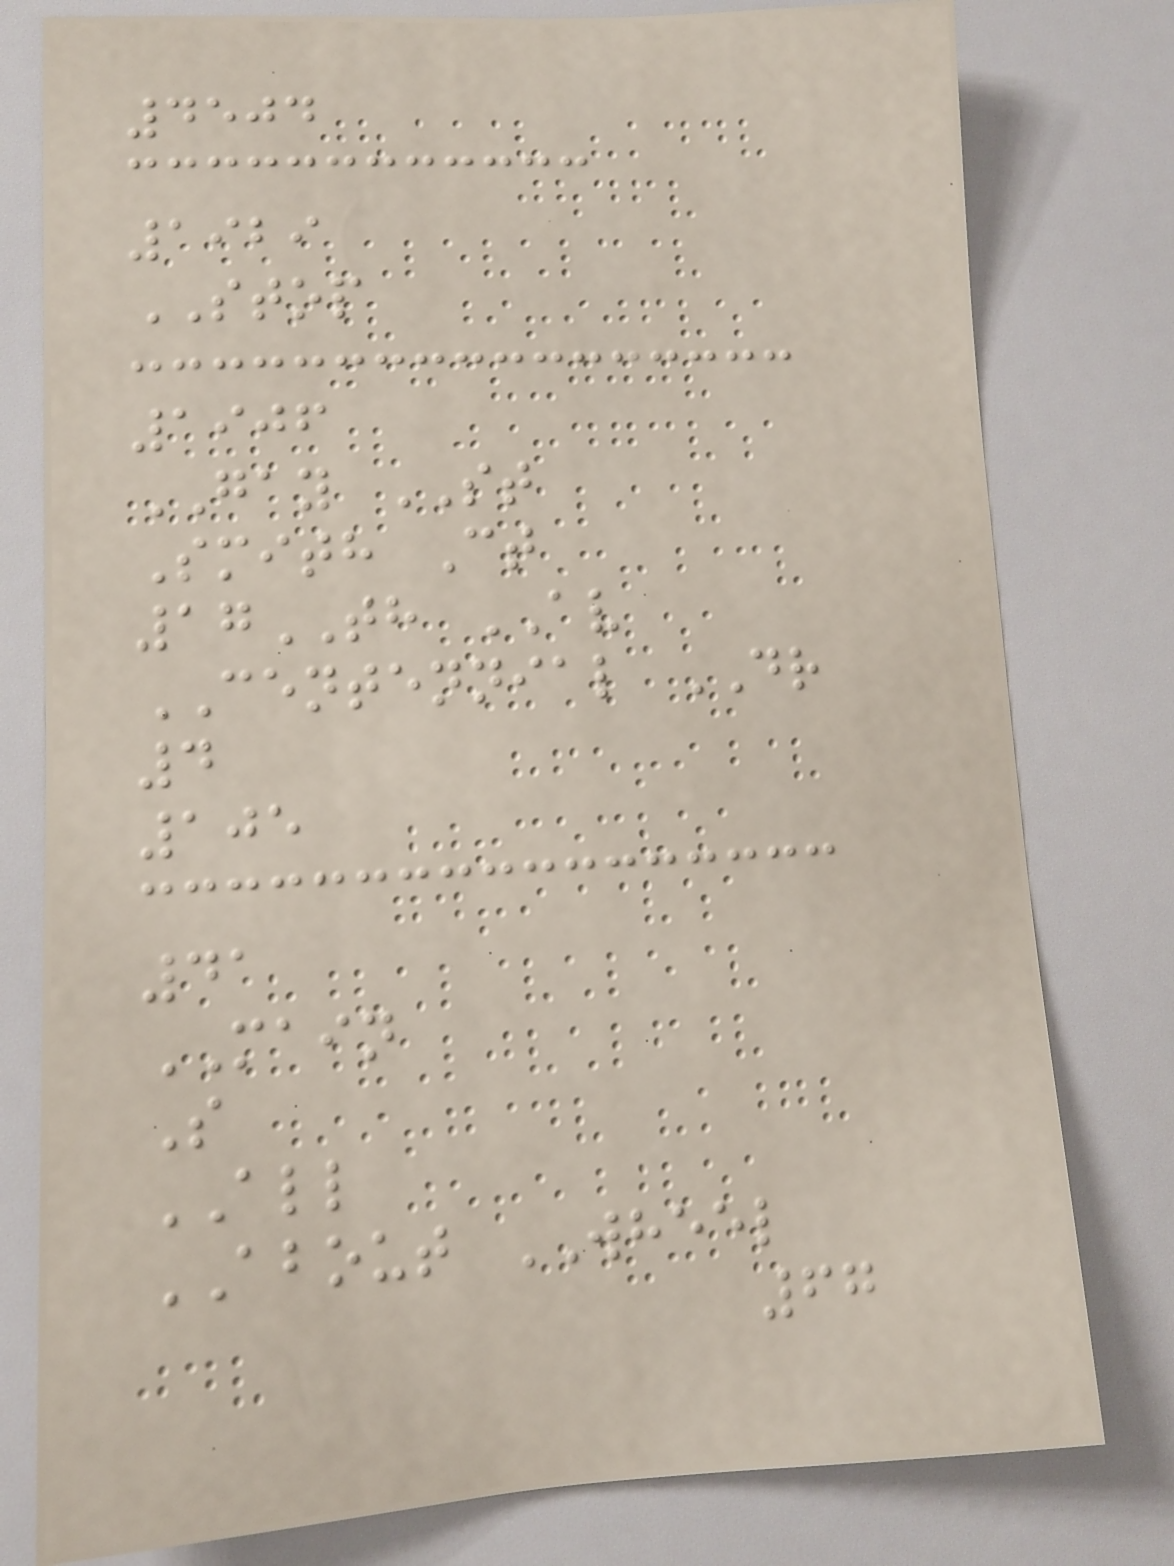4504
1929
STOP
1906
GAY ST
Smith Ct
17TH AV
CENTENNIAL DR
4
105
41
MAIN
S
ALL
ABOUT WHEEL
67
